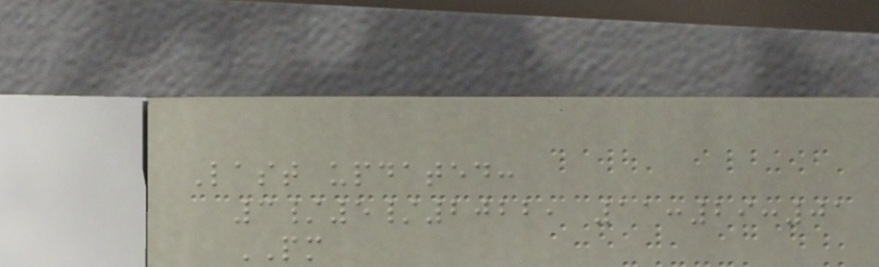Last updated:
3/5/2022, 11:29:01
PM
